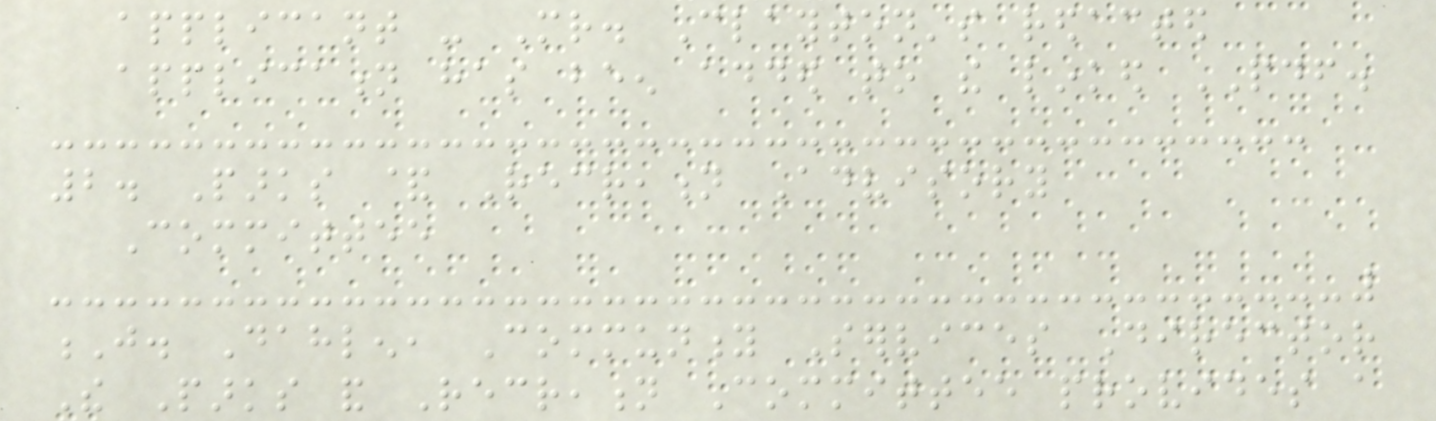applicant - Mr. Clayton's redacted
application has been added to the linked PDF.
2. Parks & Recreation Advisory
Committee
J. Dahlen, Community Services Director
The Parks and Recreation Committee provides a
